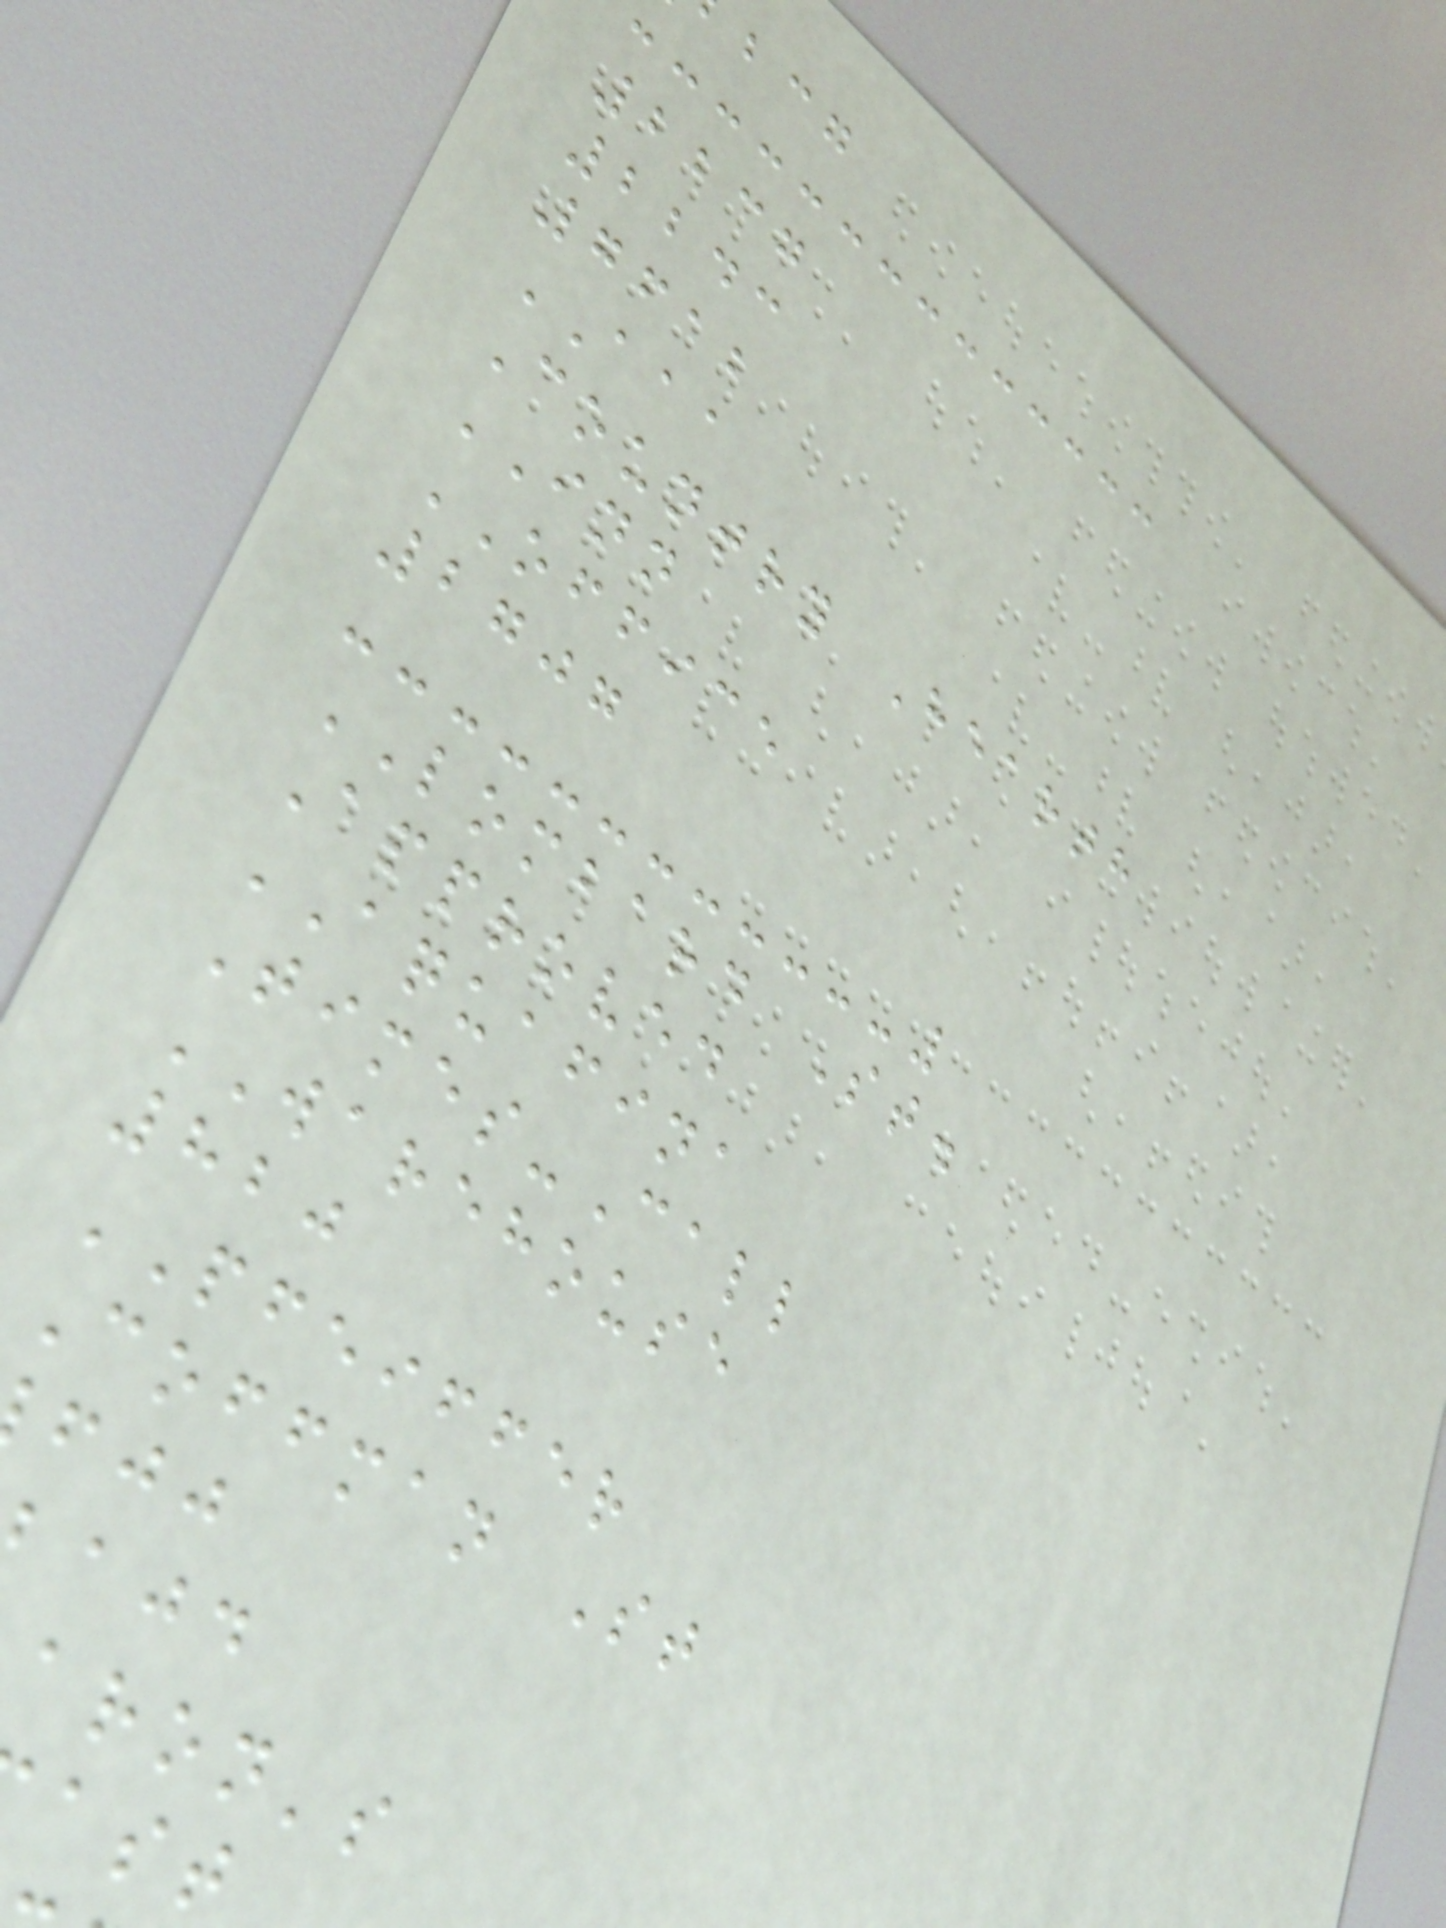2237
2243
7612
AAA
Country Hearth
INN
OFFICE
2707
LOMBARD St.
Approved
AQUAFINA
Times-Call
WAREHOUSE
820
PFEIFFER
Coffman St
aron's
